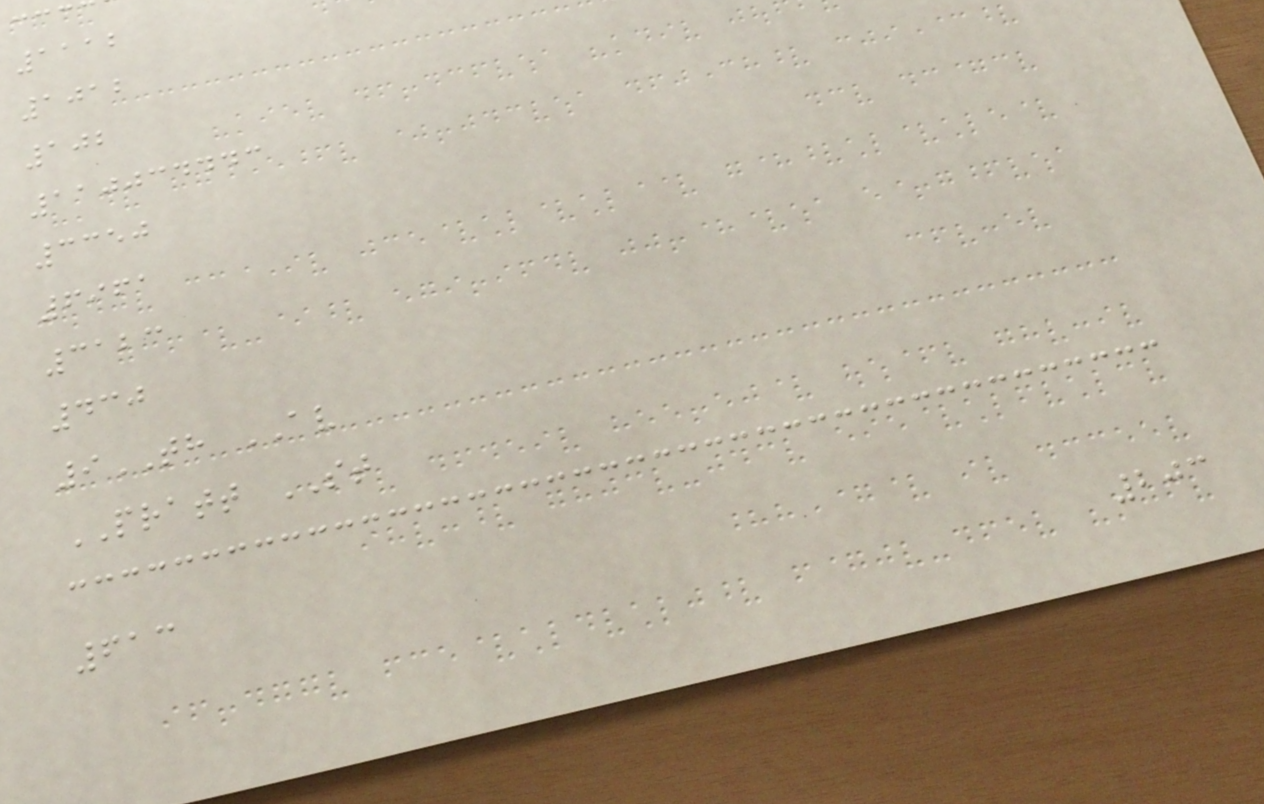1112
1012
102
110034443
3350
6961
3123
430
9TH AV
PRATT ST
613
203
